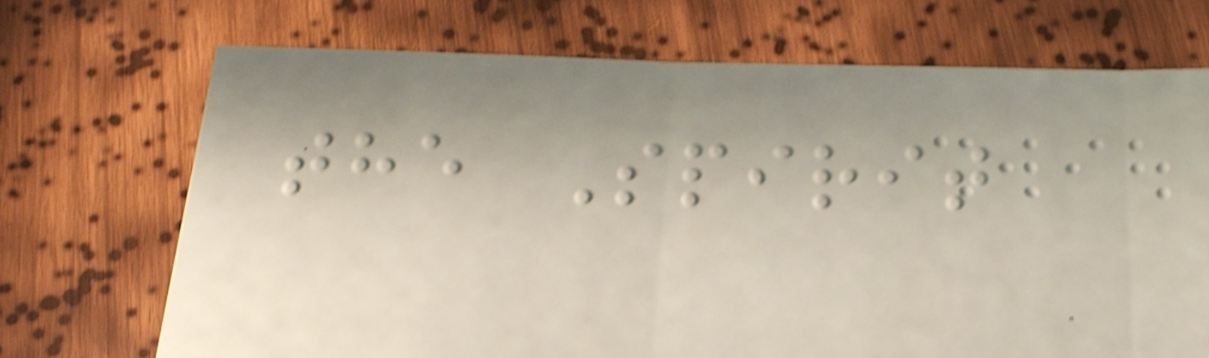the Spirit
